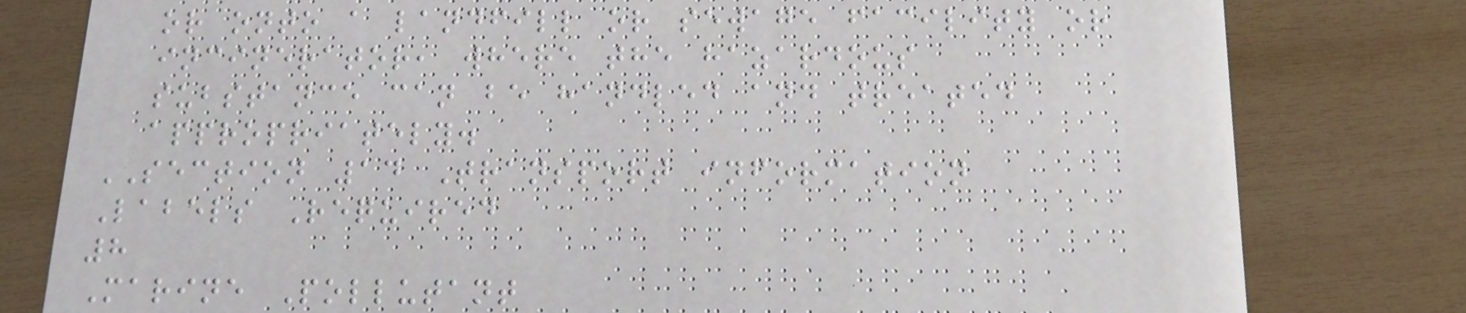or onto a landfill or sewage facility or
incinerator, where the hazardous
substance can be handled and treated
appropriately.
SECTION 14 Transport information
Labels Required
8
Marine Pollutant
